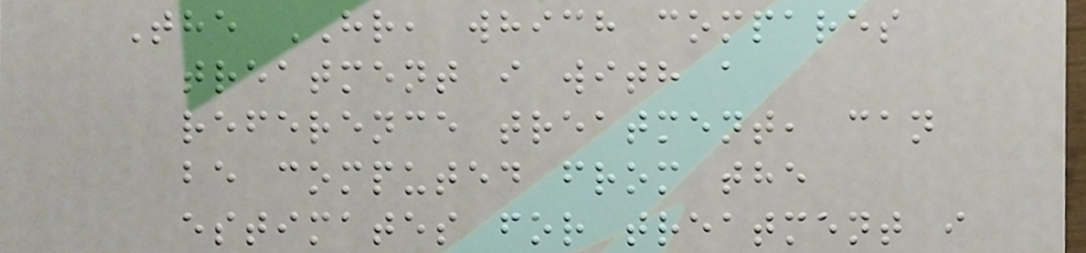The HR, which compares
treatment i with a
reference treatment, can
be computed from the
estimates for treatment i
